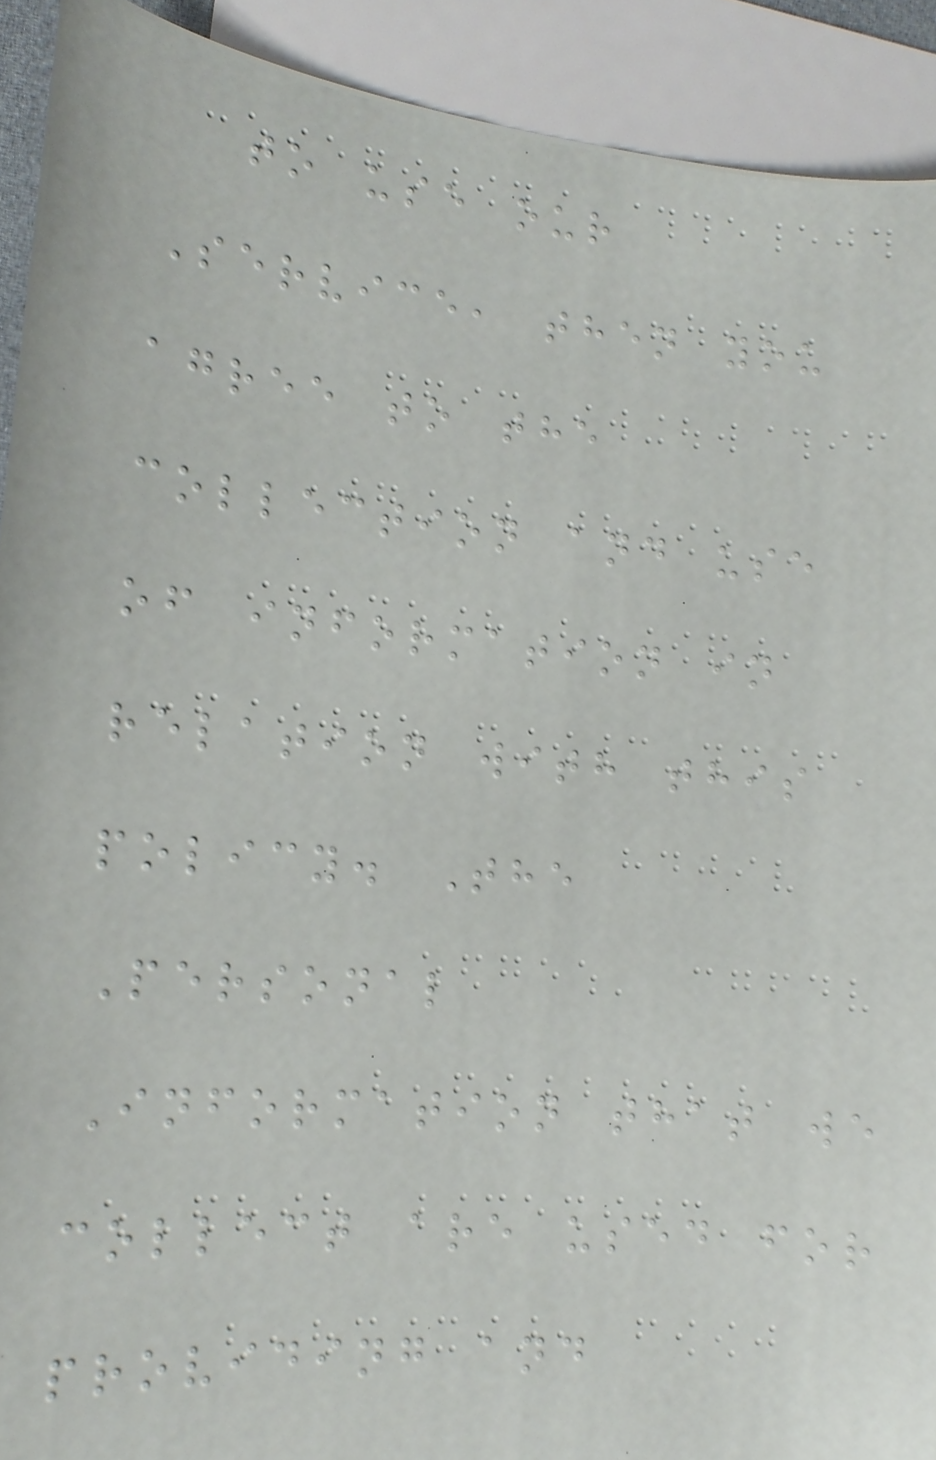to use our
Service, then you
agree to the
collection and use
of information in
relation with this
policy. The
Personal
Information that we
collect are used for
providing and
